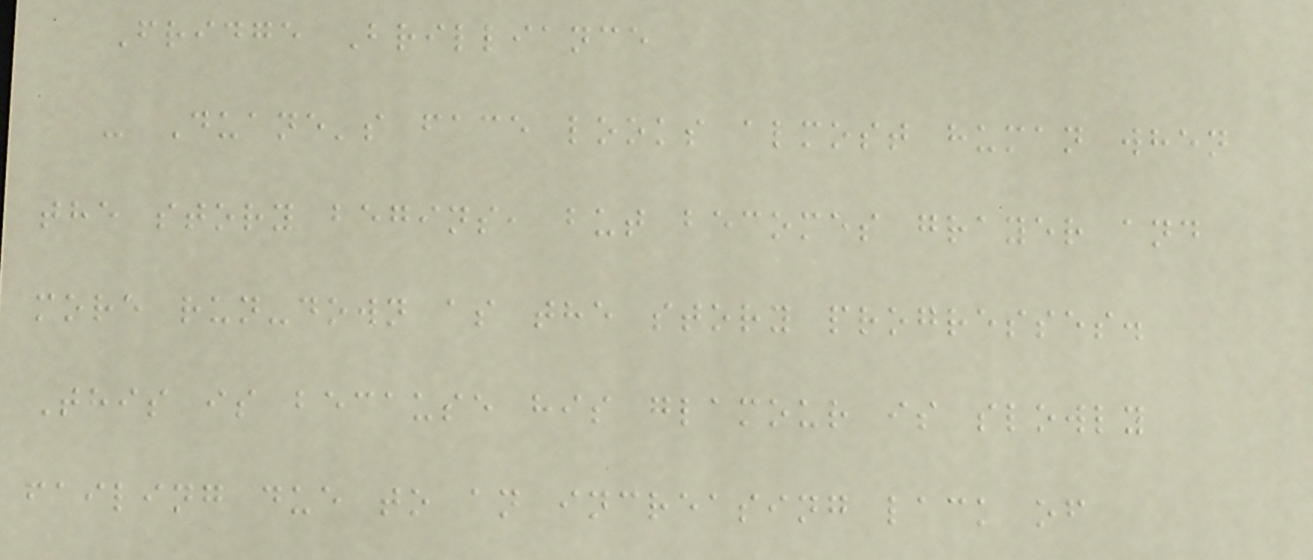Fridge Brilliance
- Duane's face looks almost human when
the story begins, but becomes grayer and
more run-down as the story progresses.
This is because his glamour is slowly
failing due to an increasing lack of
